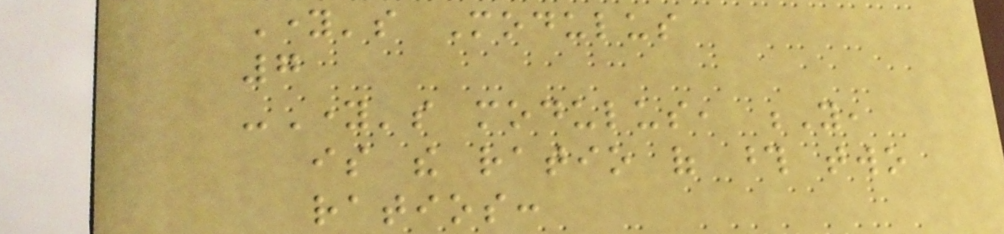Young's Modulus
7
-Young's modulus, Y,
is the ratio of those two
ratios:
